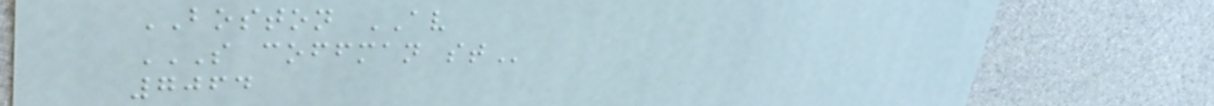BOSTON AV
S COFFMAN ST
7064
